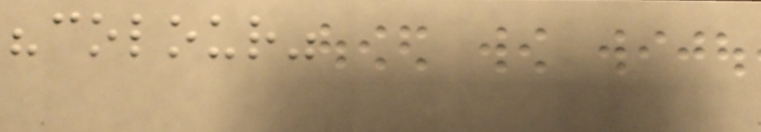"colour"
